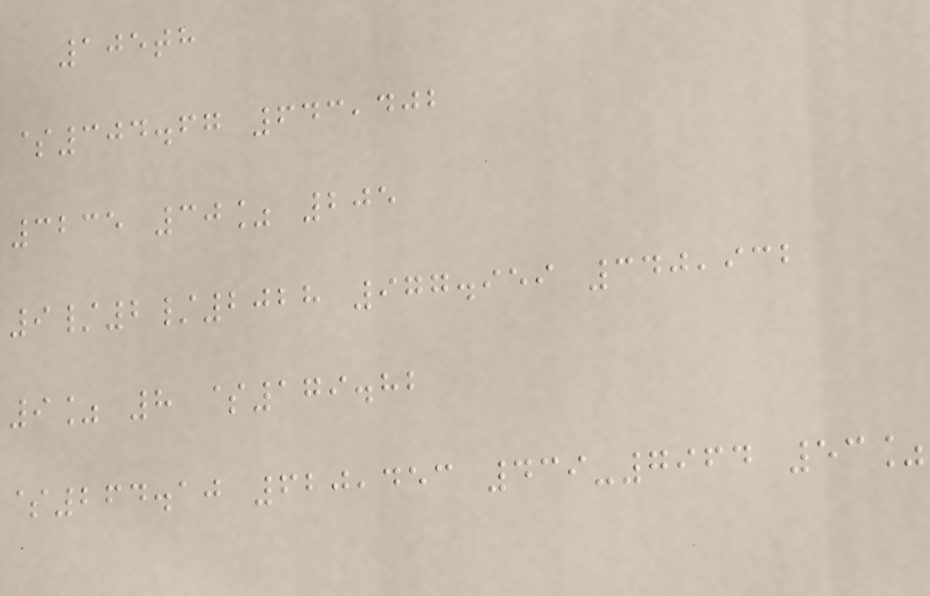105th
$304.67 643,402
3235 30% 205
9/2/2028 977.959 340,932
9% 8 $179.82
$264.10 620,453 439-7964 53%
